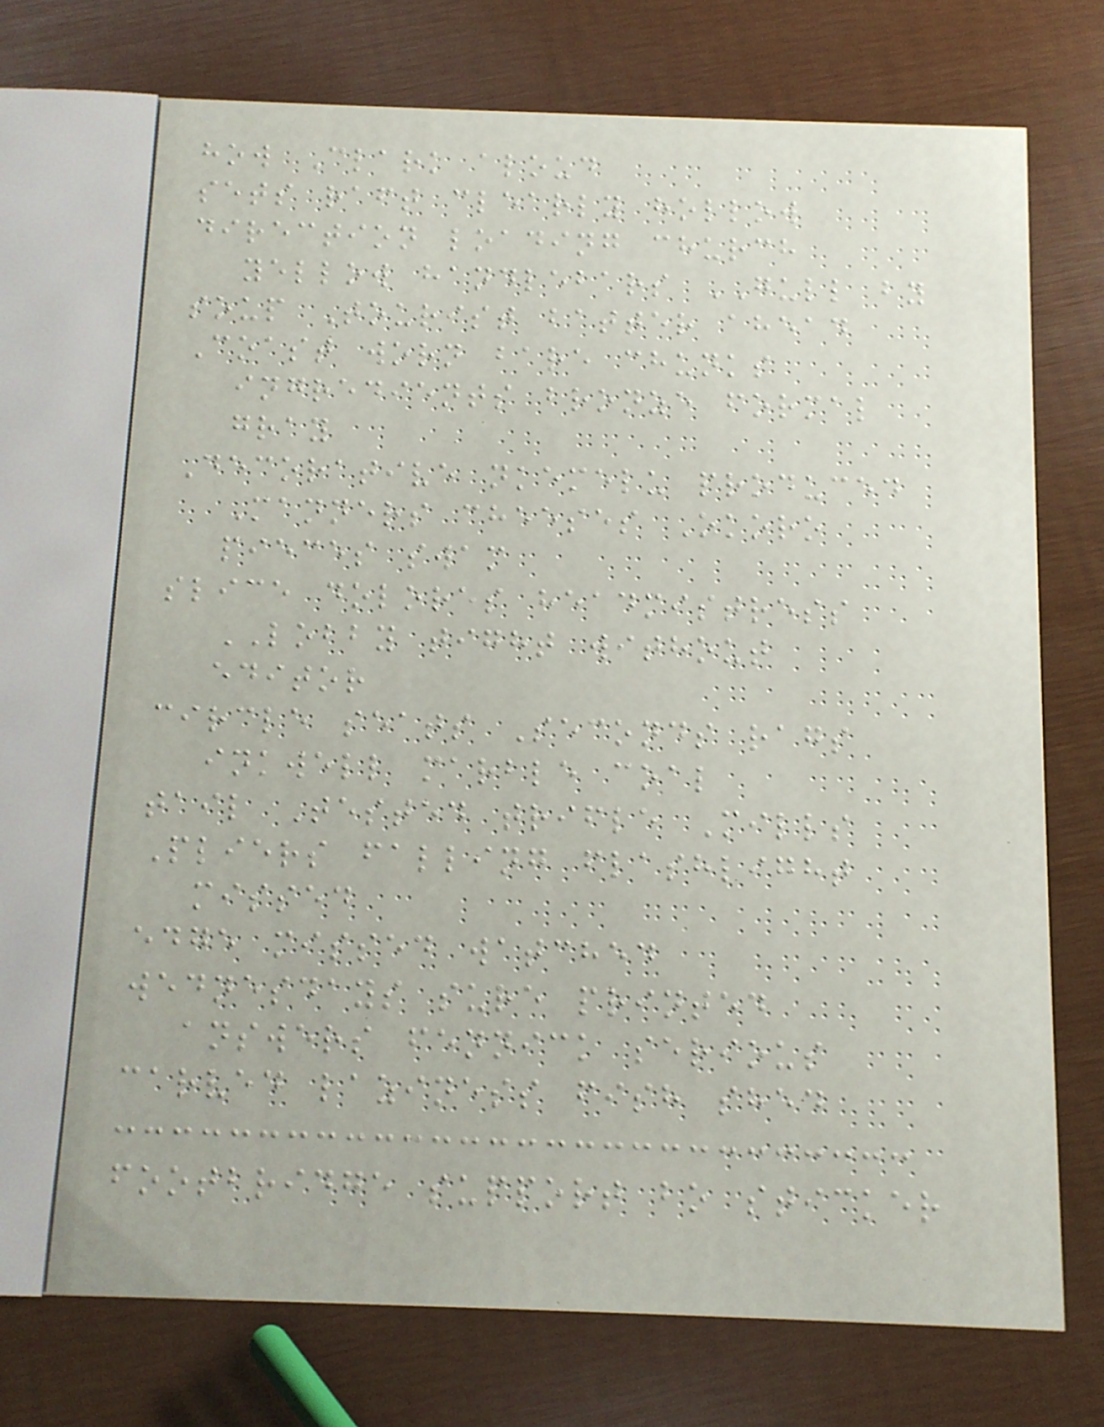how Clark aloud
sets raft clearly hollow
direction loading church
yellow handlebars GULL by
soup Tourist batter ahead
Coast worn bare chunks
ingredients bronze formal
gray
Decorative nkemelu produced
Manners cheeses Okoro
pieces swam
slice dolores headmistress
LOBBY tight without
editor
circle seats Seconds rags
inkwell marble coal
tail Tested trifle Mills
Pliers falling flashlight
missed
edge missed watched
wednesdays sure printed
answers fennick serious
carved laziness fish shed
footbridge support bo sticker
